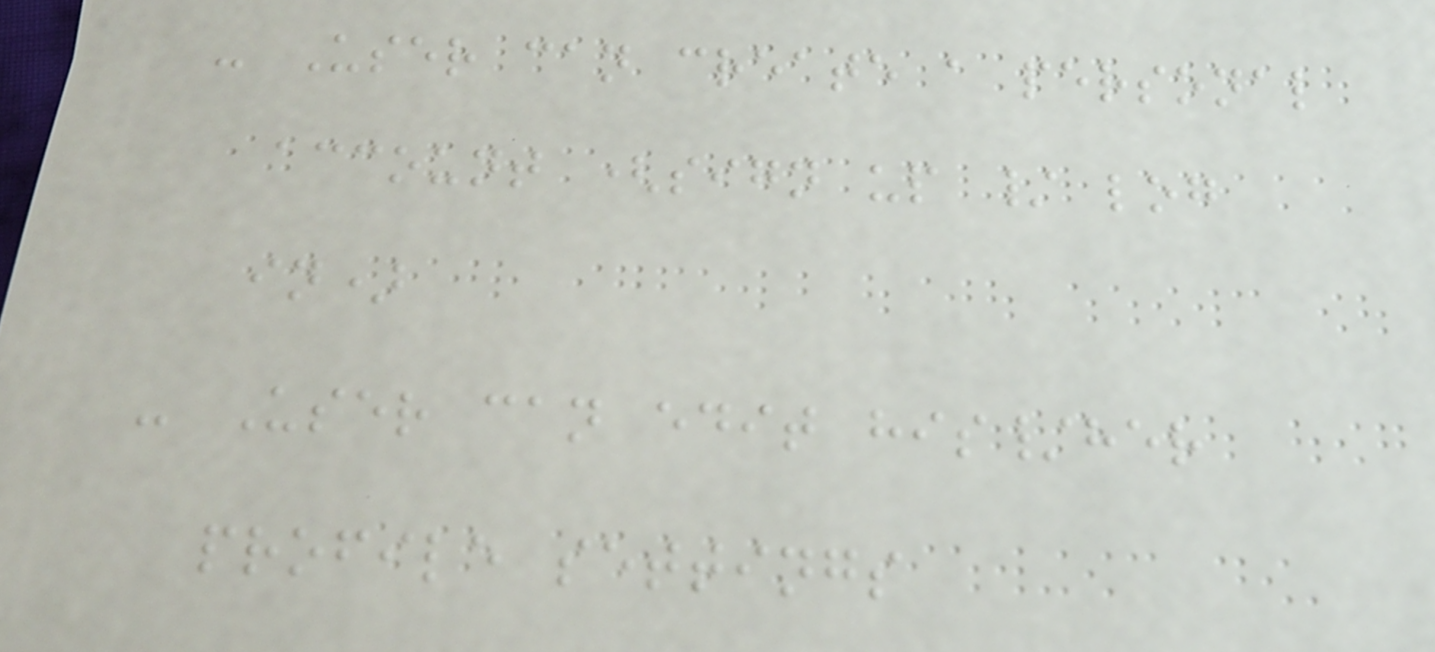- User can create a personal
account (sign up / log
in)
- User can edit his/her
profile settings
